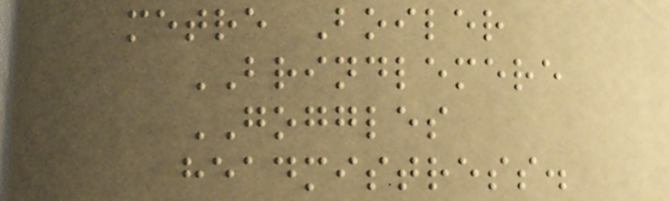metre Boiler
BRINDLEMERE
GOGGLES
headmistress.
